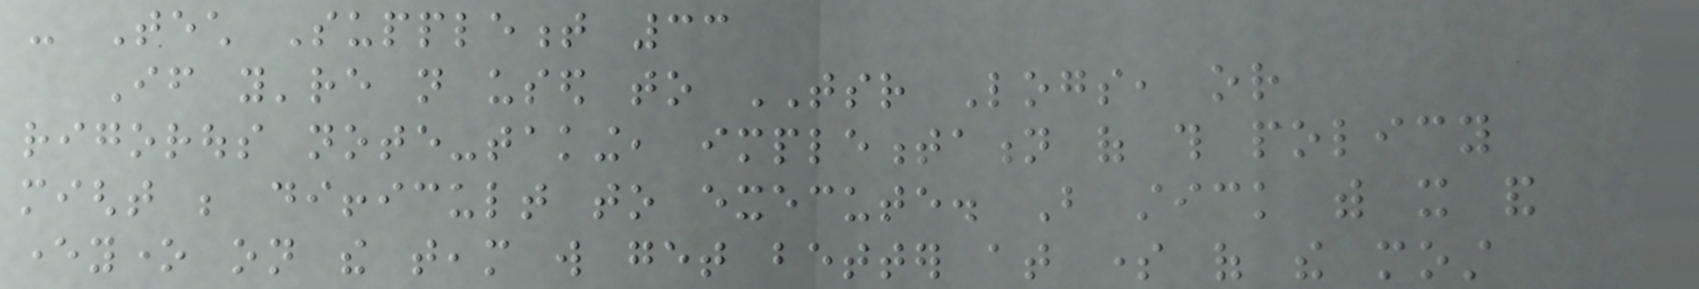- Tech Supplement 33
If you're not used to TSR Logs, or
rigorous note-taking, implementation of this policy
might be difficult to execute. But stick with it and
everyone on the team will get better at some of the most
